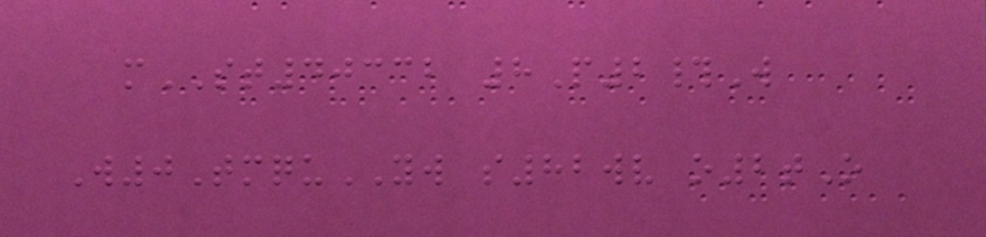mST40332 8P2#W
W0TmquYW s82wv o2tO
